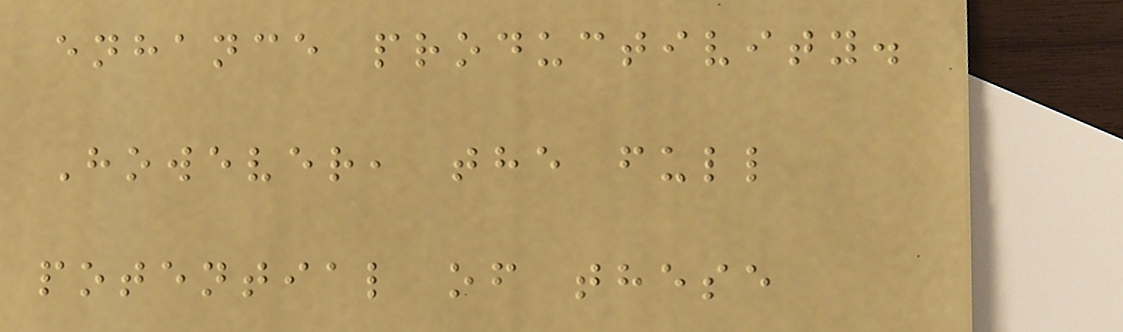enhance productivity.
However, the full
potential of these
